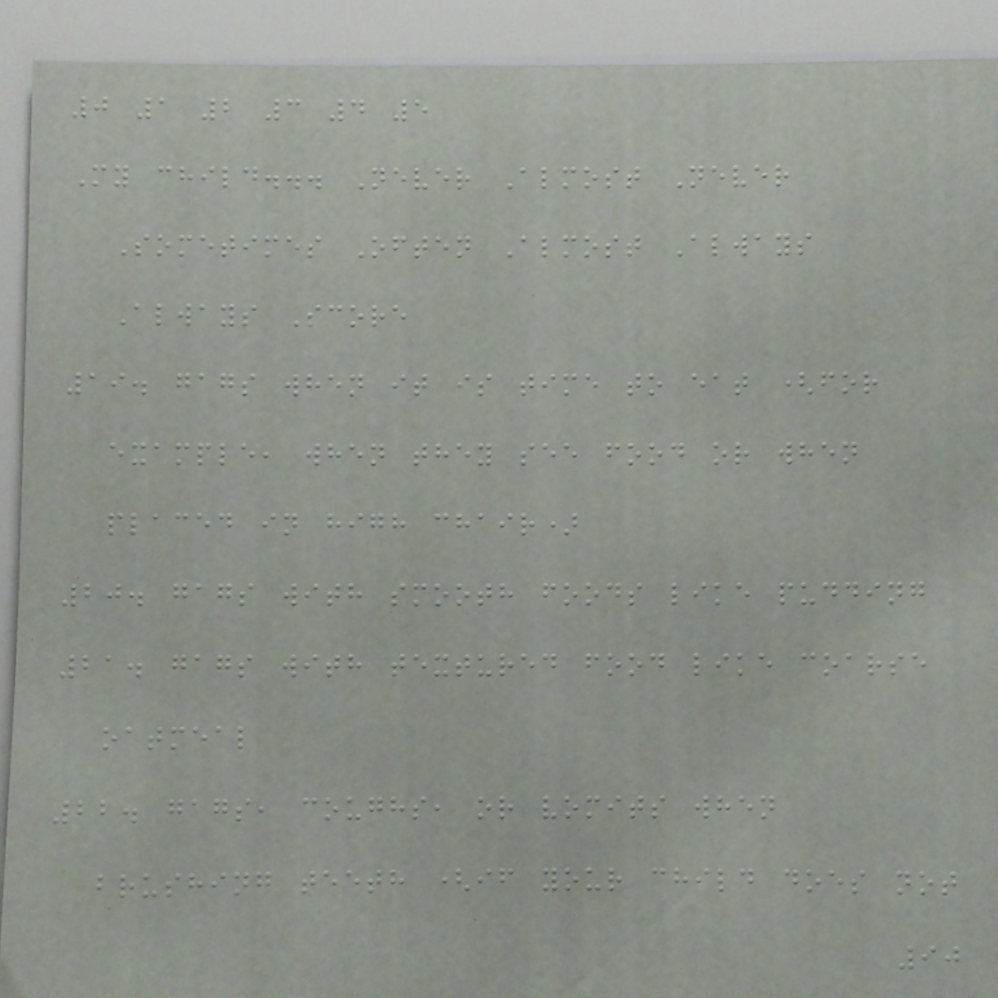0 1 2 3 4 5
My child... Never Almost Never
Sometimes Often Almost Always
Always Score
19. gags when it is time to eat (for
example, when they see food or when
placed in high chair)
20. gags with smooth foods like pudding
21. gags with textured food like coarse
oatmeal
22. gags, coughs, or vomits when
brushing teeth (if your child does not
90
